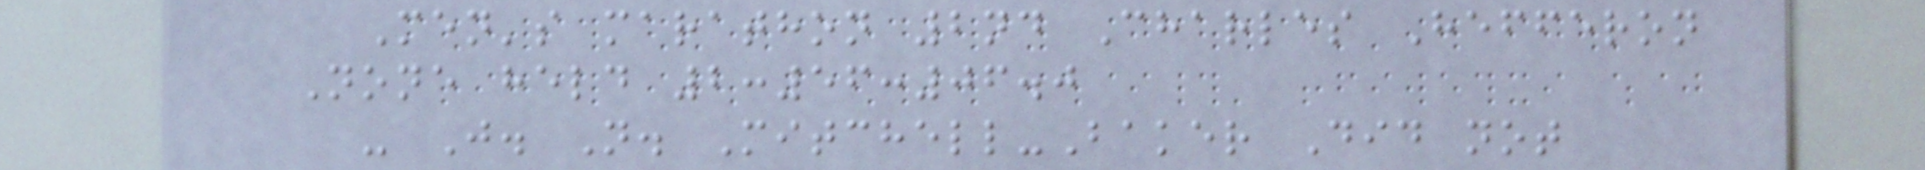Men's marathon 2nd Charles Hefferon
None held 2:56:06.0
- J. N. Mitchell-Baker Did not
